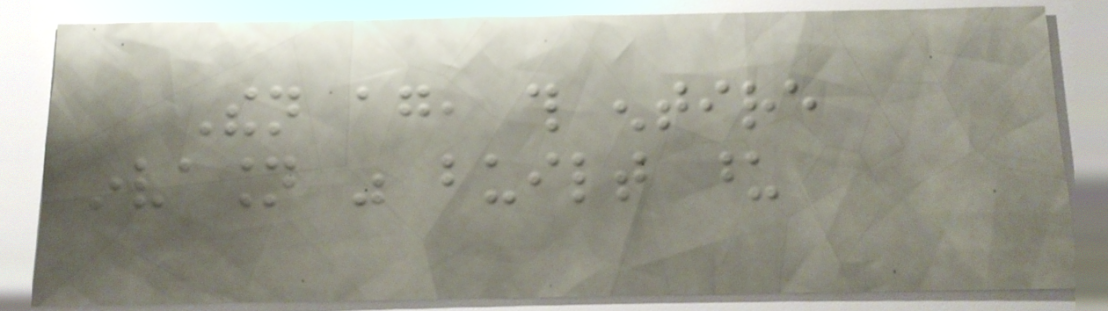Then again, this entire
invasion was built upon
